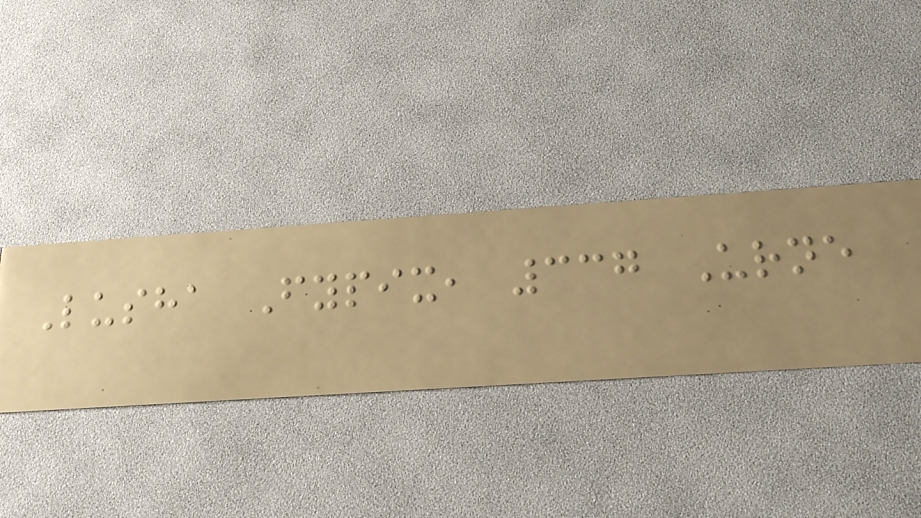Lusha Fypix, 337 Urne
